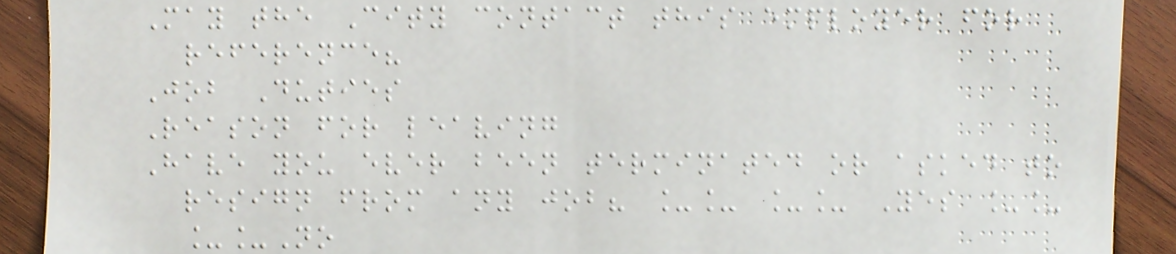May the City contact this employer for
reference?
Job Duties
Reason for leaving
Have you ever been terminated or asked to
resign from any job? __ __ Yes __
__No
